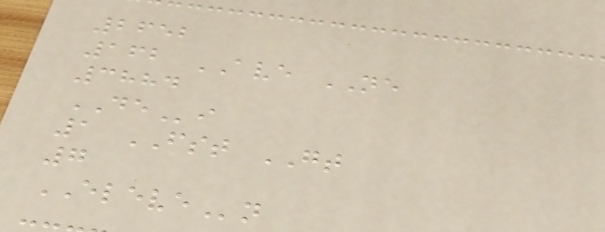2652
162 AVE NE
3884
DEi
1 FST GT
7
ELEVEn
